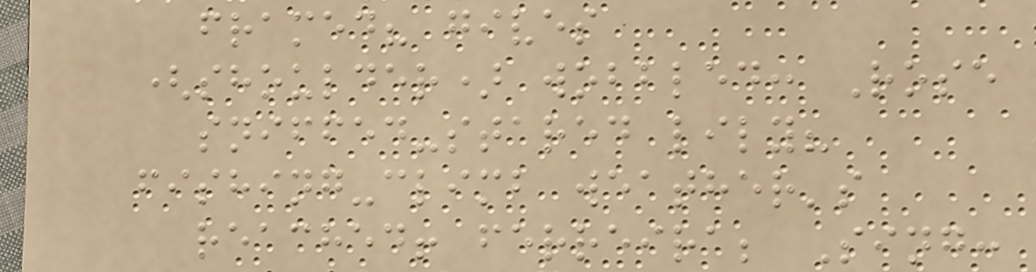framed? gives
(shoulder) wobbled: Rose
sniffed-stared lily?
fishing-climb weather's
reached! ferreira; Sing:
